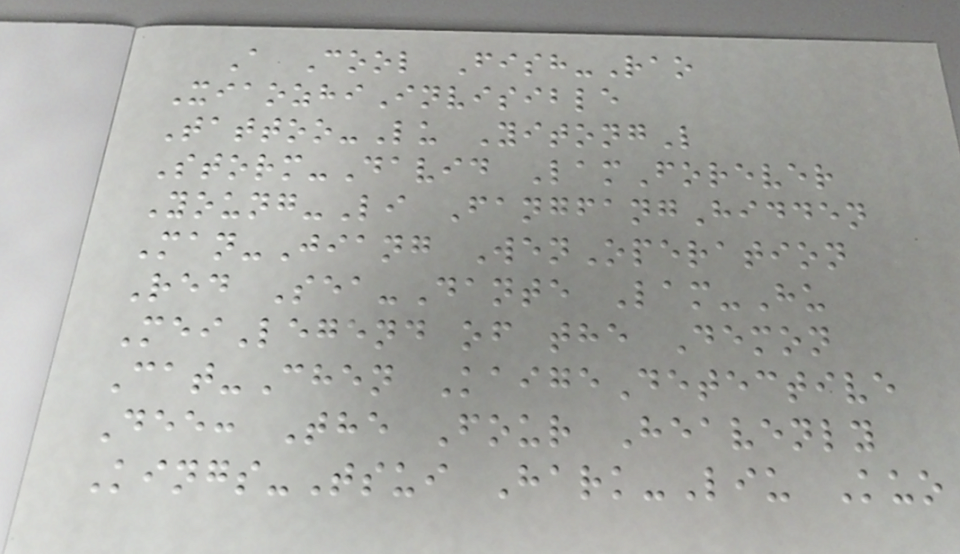A Cool Fish-Rao
XiaozhiInvisible
Tattoo-Lu YitongL
Storm-David LamForever
Young-Li FangfangHidden
Man-Jiang WenOperation
Red Sea-Dante Lam-Hu
MeiLegend of the Demon
Cat-Chen KaigeDetective
Dee: The Four Heavenly
Kings-Tsui Hark-Liu Kuo
